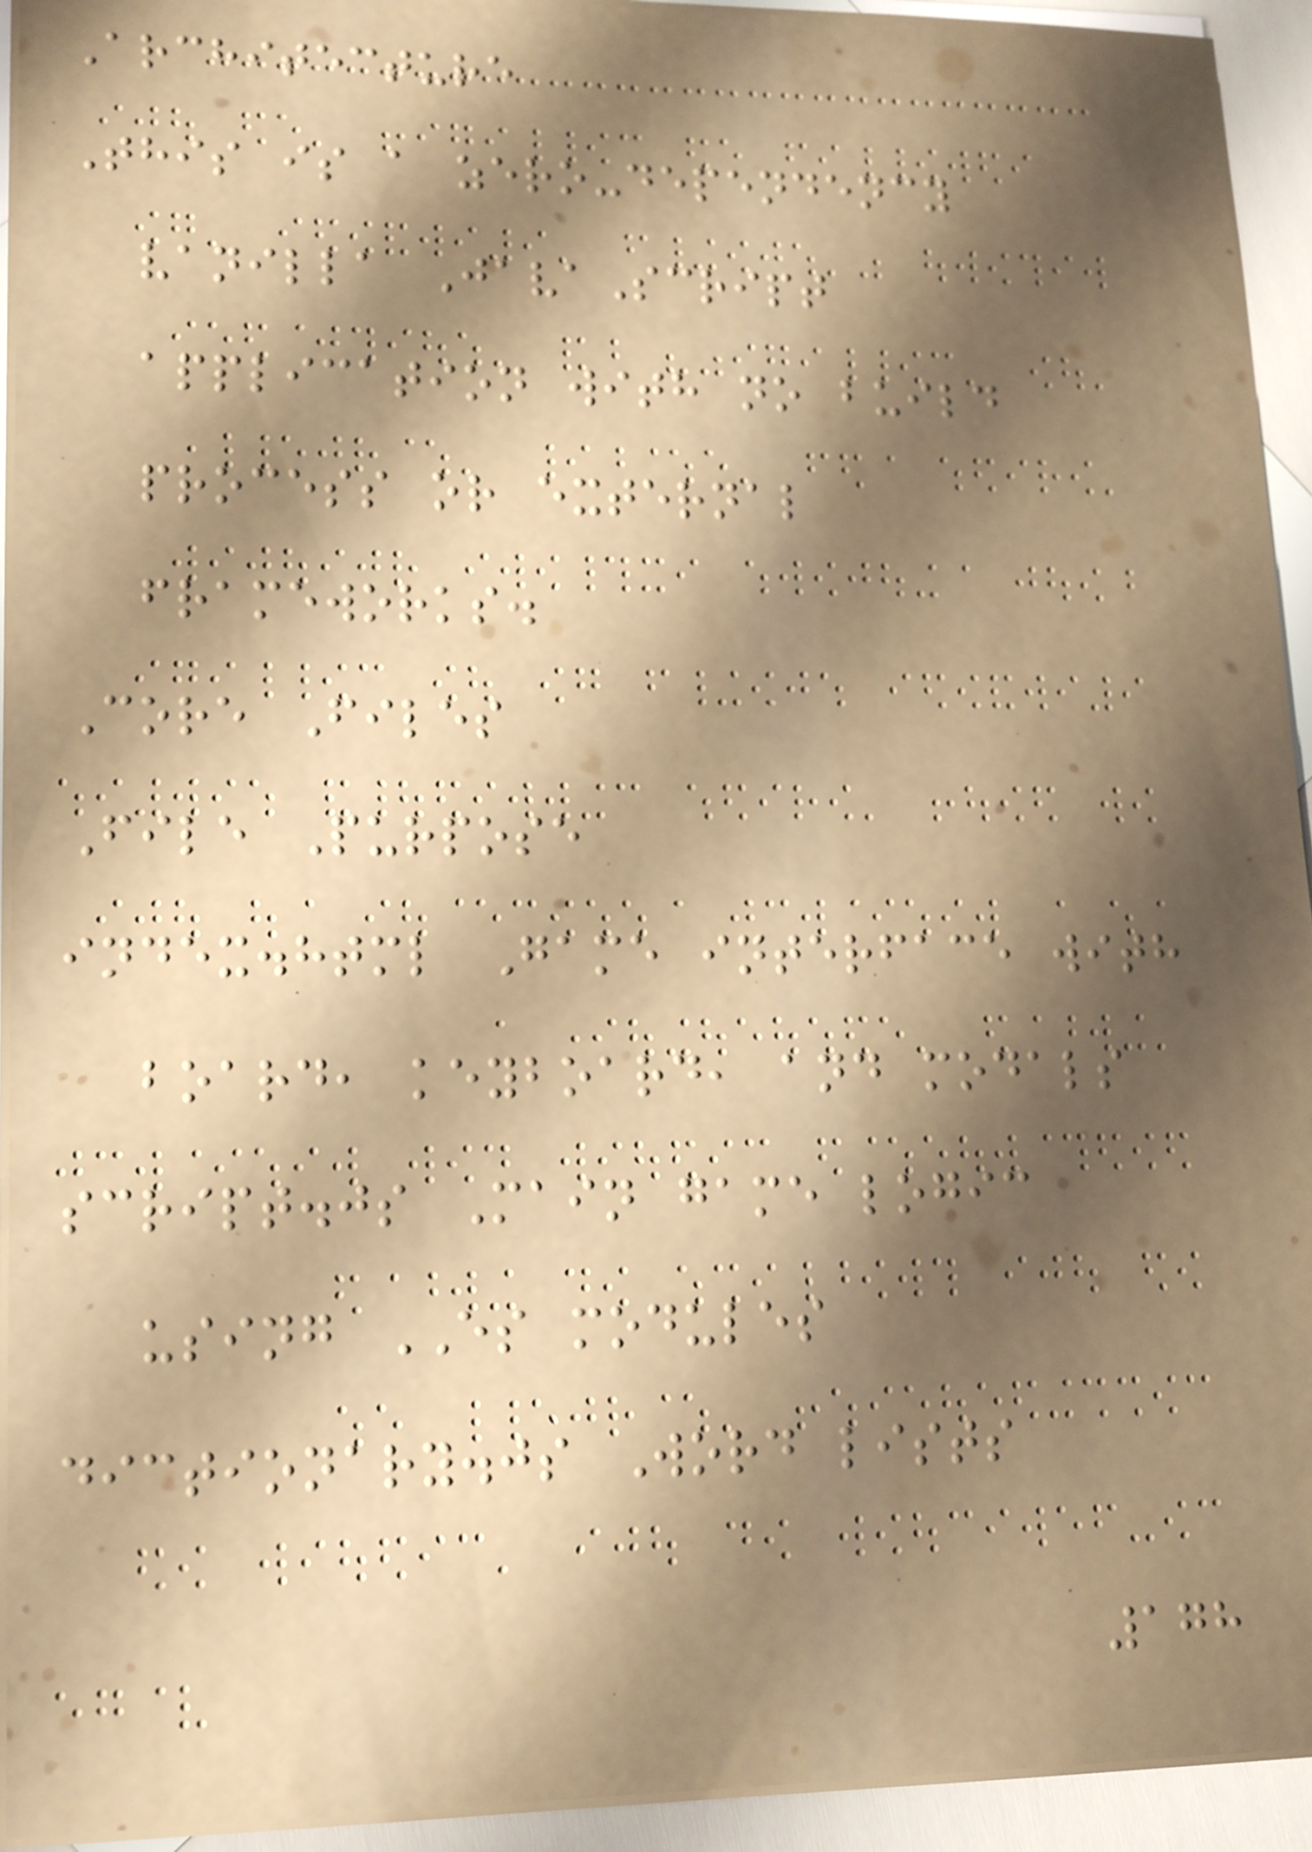Architecture
This is a zero-dependency
vanilla JavaScript
application with no build
process or external
frameworks.
Core Files
File Purpose
index.html Game interface with
board, keyboard, and modals
script.js Main game logic
using ES modules
dictionary.js Word lists
178
